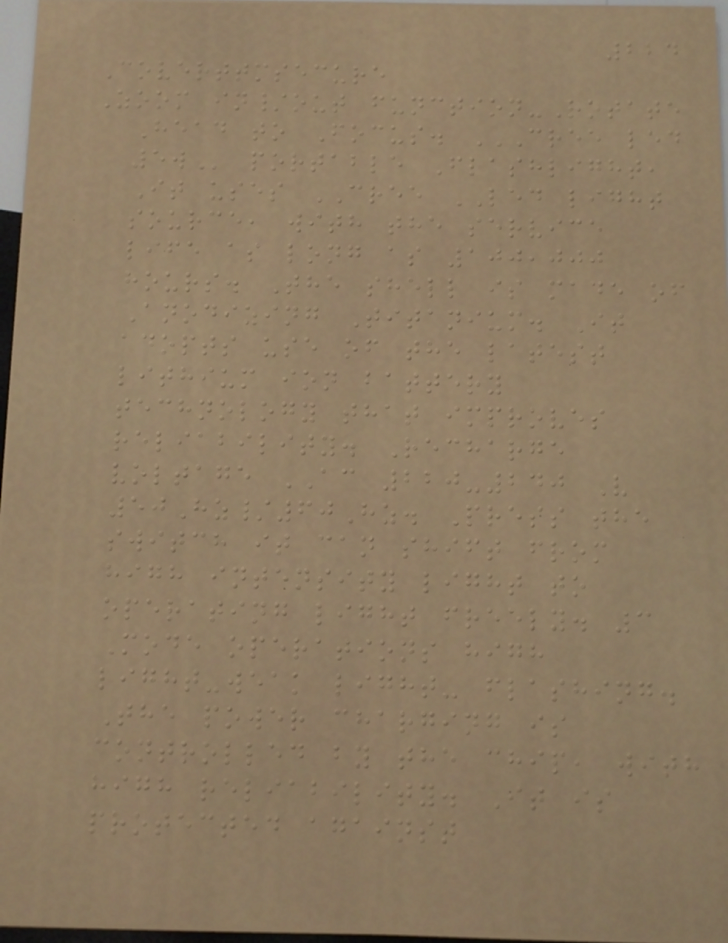224
Coverttmsecure
Zoom in/out function-Rotate
Head to Focus. CREE LED
5W portable Flashlight,
It uses CREE LED light
source, with the service
life as long as 100,000
hours. The shell is made of
Anodizing Titanium. It
adopts use of the latest
lithium ion battery
technology that improves
reliability. Recharge
voltage AC 220-240 V
50Hz/60Hz. Press the
switch it can shift from
high intensity light to
operating light freely. 3
Mode operations high
light-weak light- flashing.
The power charging is
controlled by the chip, with
high reliability. It is
protected against
